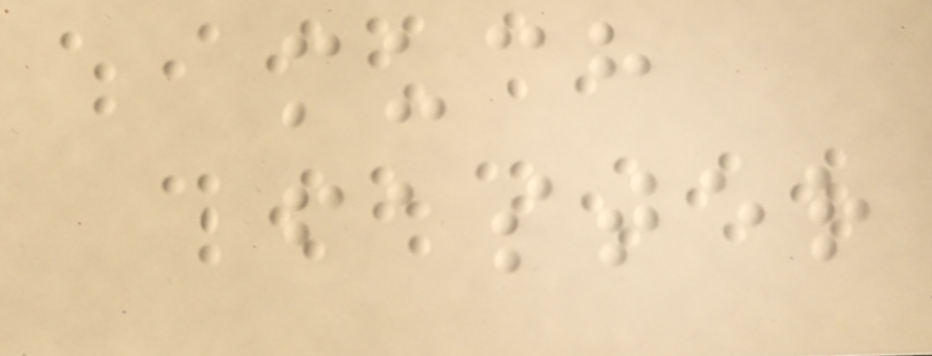much
faster
